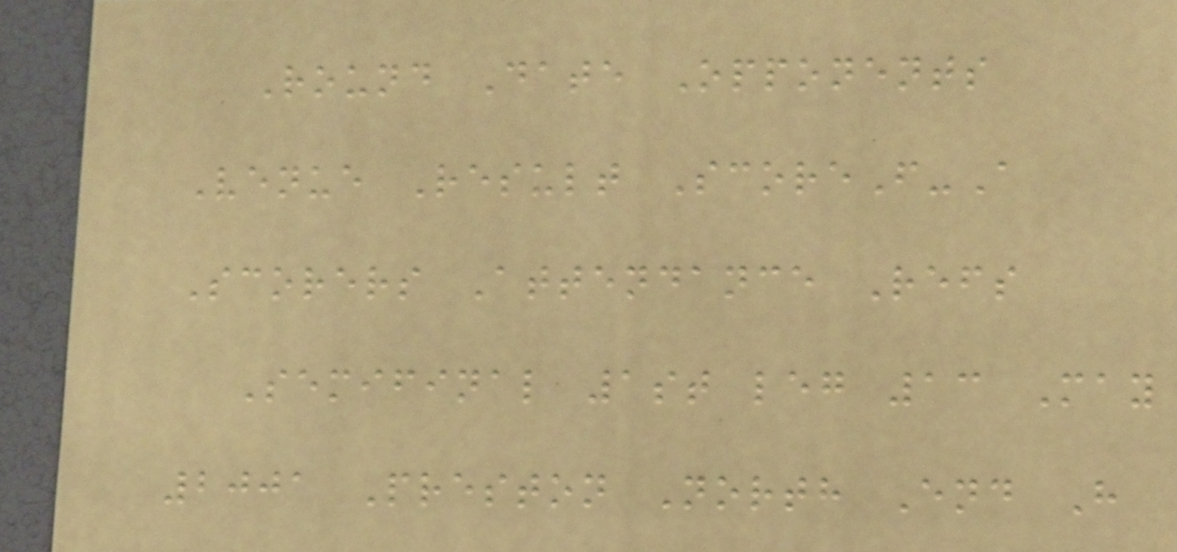Round Date Opponents
Venue Result ScoreF-A
Scorers Attendance Refs
Semifinal 1st leg 13 May
2001 Preston North End H
